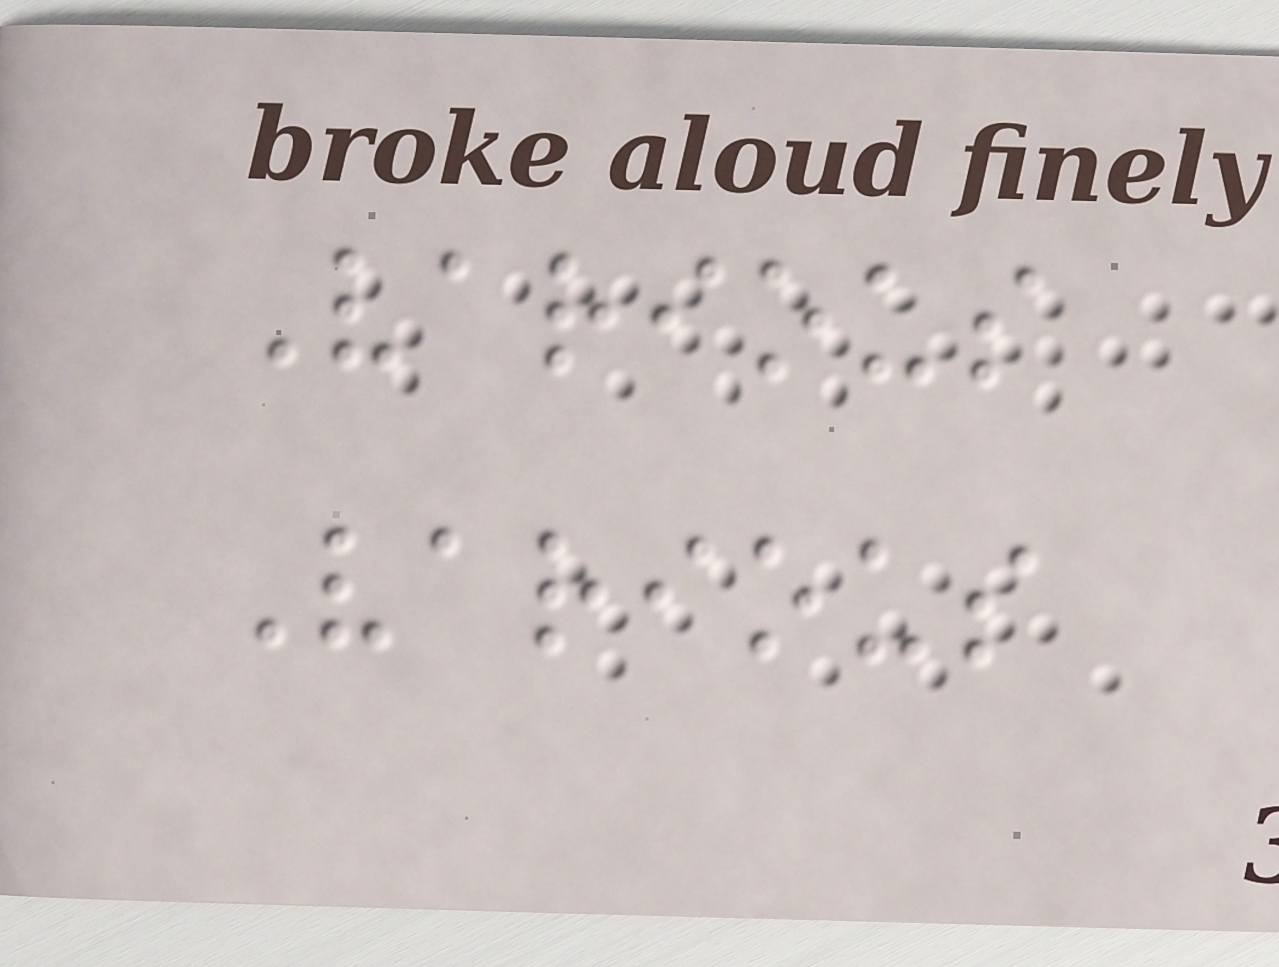Various
Various
